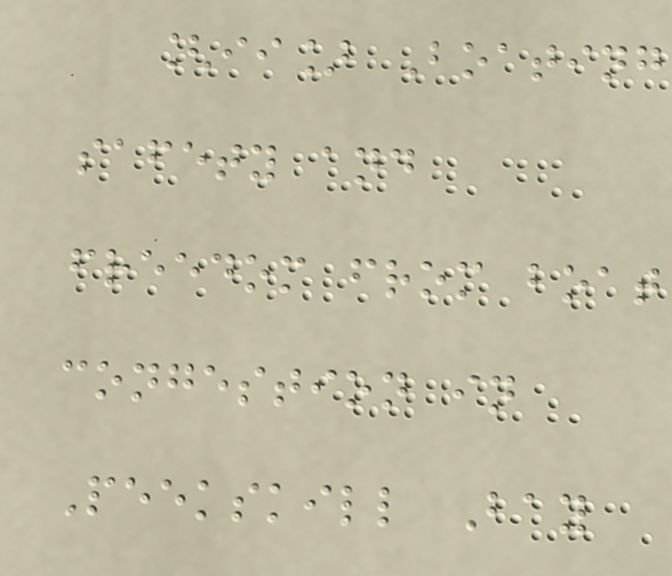[ii] Boating
safety and
freedom from boat
congestion in
Peekskill Bay
